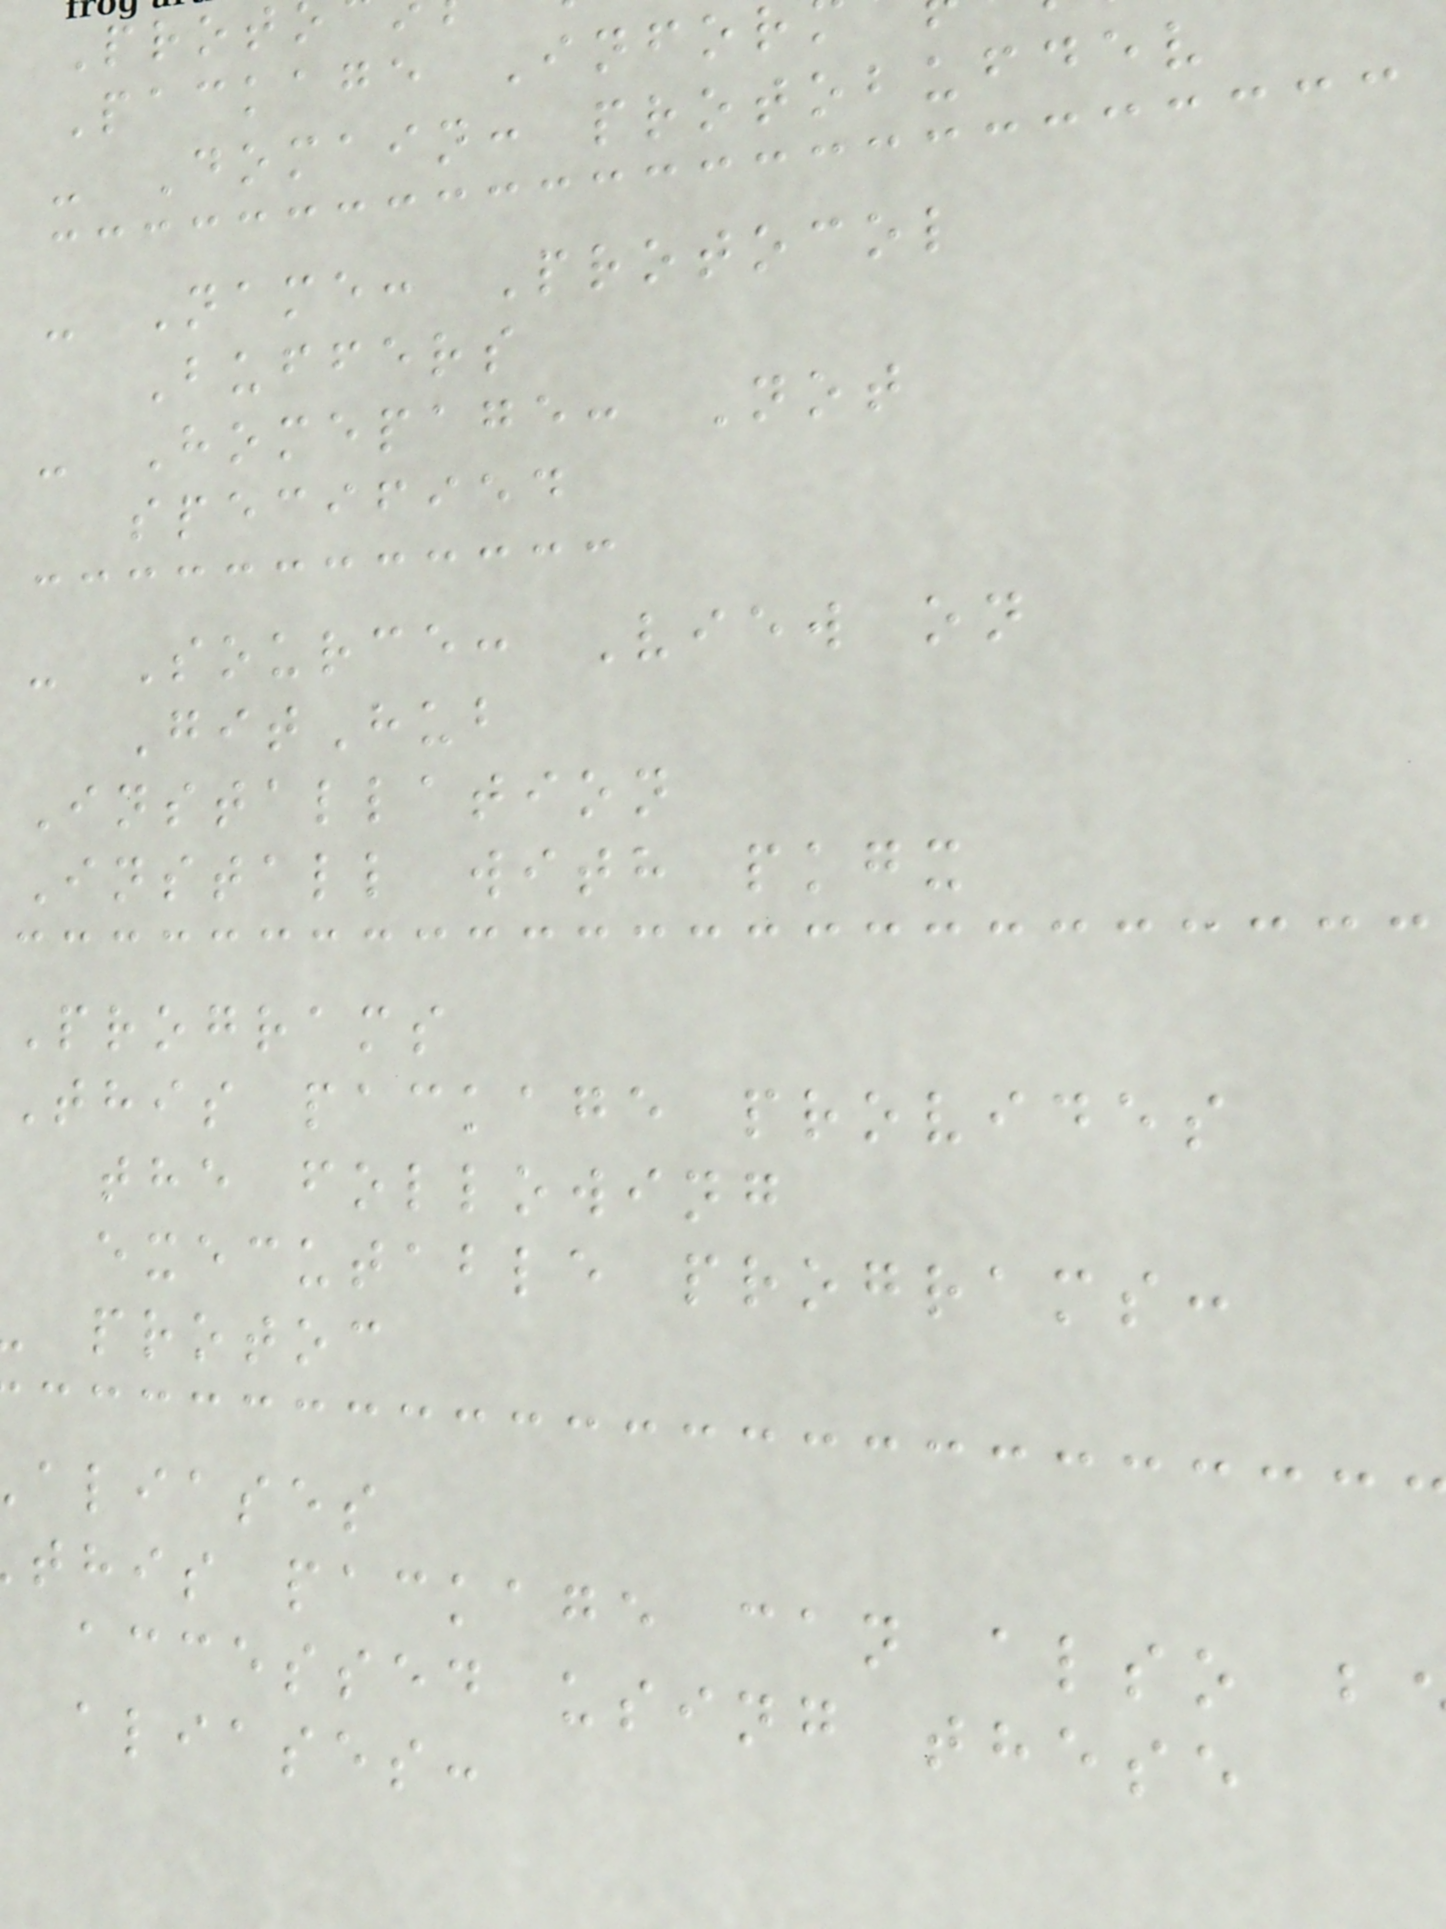Prot
Package Infor
- Domain: protobufdev
- Name: Protocol
Buffers
- Homepage: Not
specified
- Source: View on
GitHub
Installation
Install with pkgx
Programs
This package provides
the following
executable programs:
protoc
aliases
this package can also b
accessed using these
aliases:
